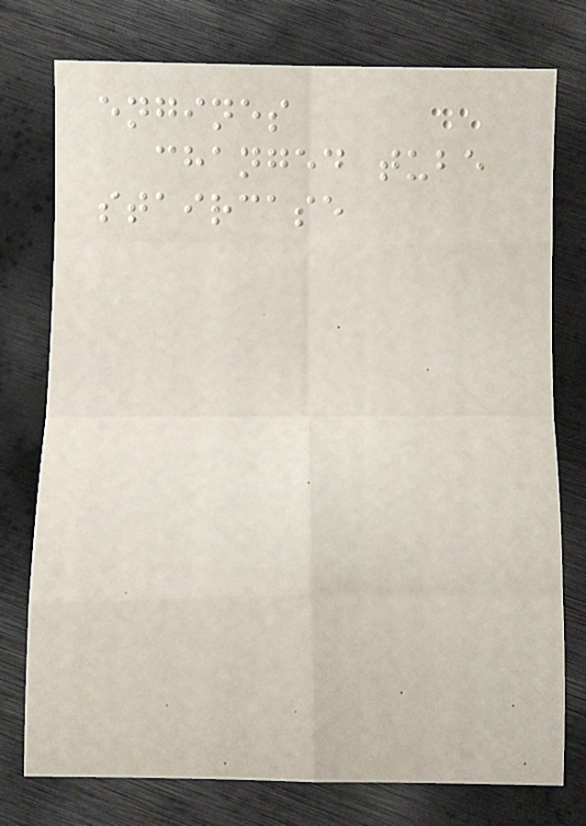engines
changed tube
staircase
